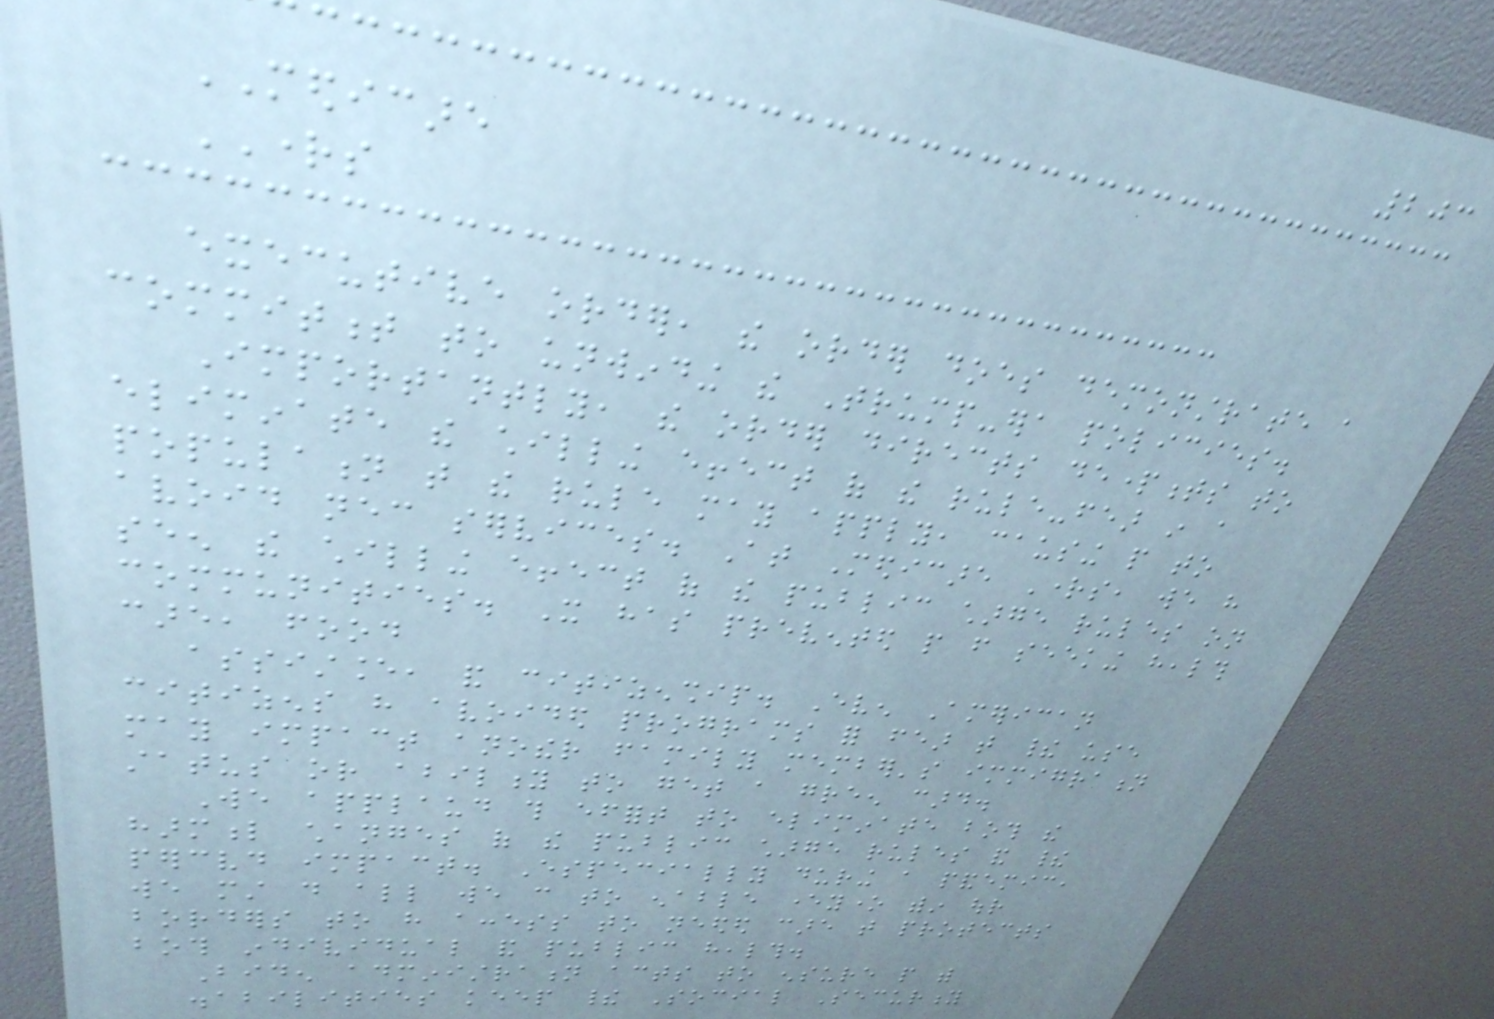203
MEDICARE
RIGHTS
executive order, the order does demonstrate a
commitment to unwinding the Trump-era policies.
Importantly, the order directs departments to
eliminate the chilling effect of the rule-fear in a
population that the rule may apply, causing people to
avoid necessary services. At Medicare Rights, we have
seen the chilling effect of the public charge rules on
communities. It has prevented people from seeking health
care, food
assistance, and citizenship. Even American
citizens have avoided programs for fear that their use
may impact another family member's immigration
status or ability to get a green card.
We applaud this effort to eliminate both the
harmful changes of the public charge rules and their
perceived impact. Especially during a pandemic,
we must do all we can to enable everyone within our
borders to have access to needed care that protects
both individual and public health.
Biden administration acts to ensure people with
disabilities keep their Social Security
